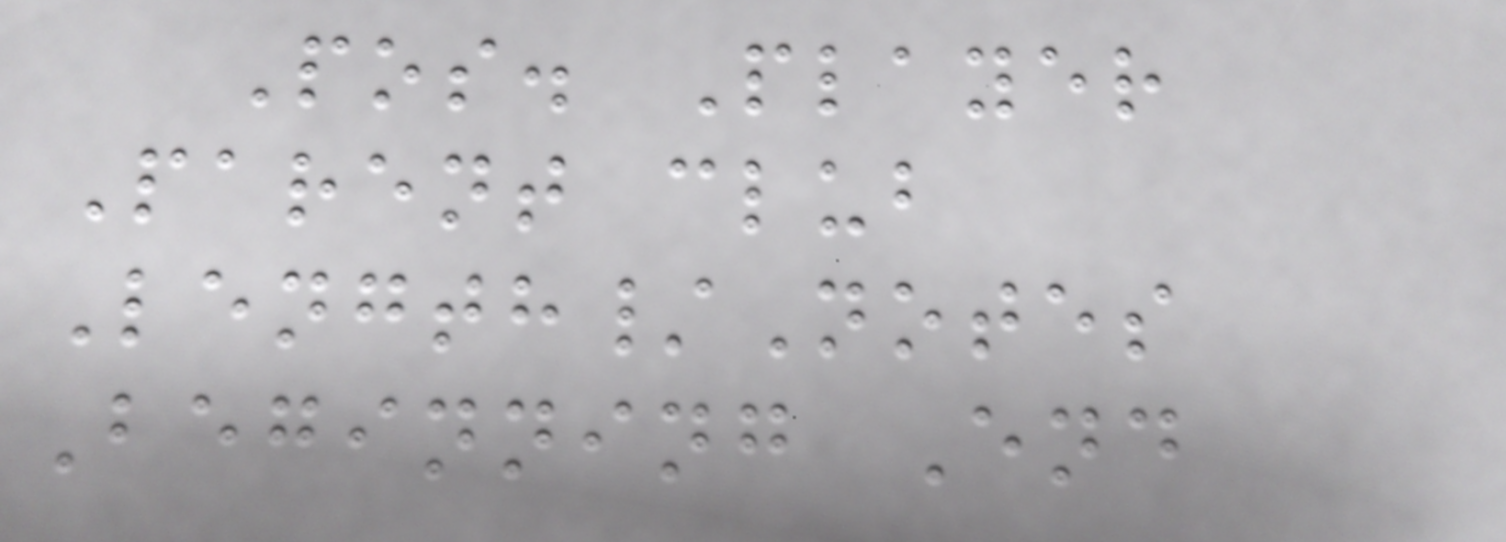Pos. Player
Parent club
Length/Notes
Beginning End
